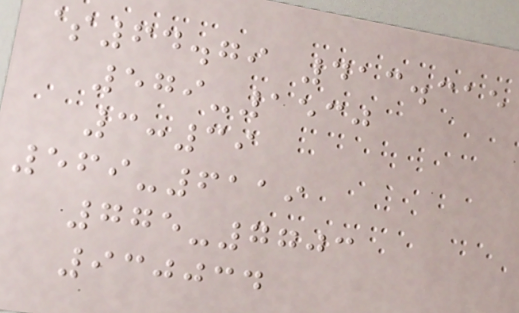$64.79 413.315
579-1530
3:39
569-6119
775-7703
930034
